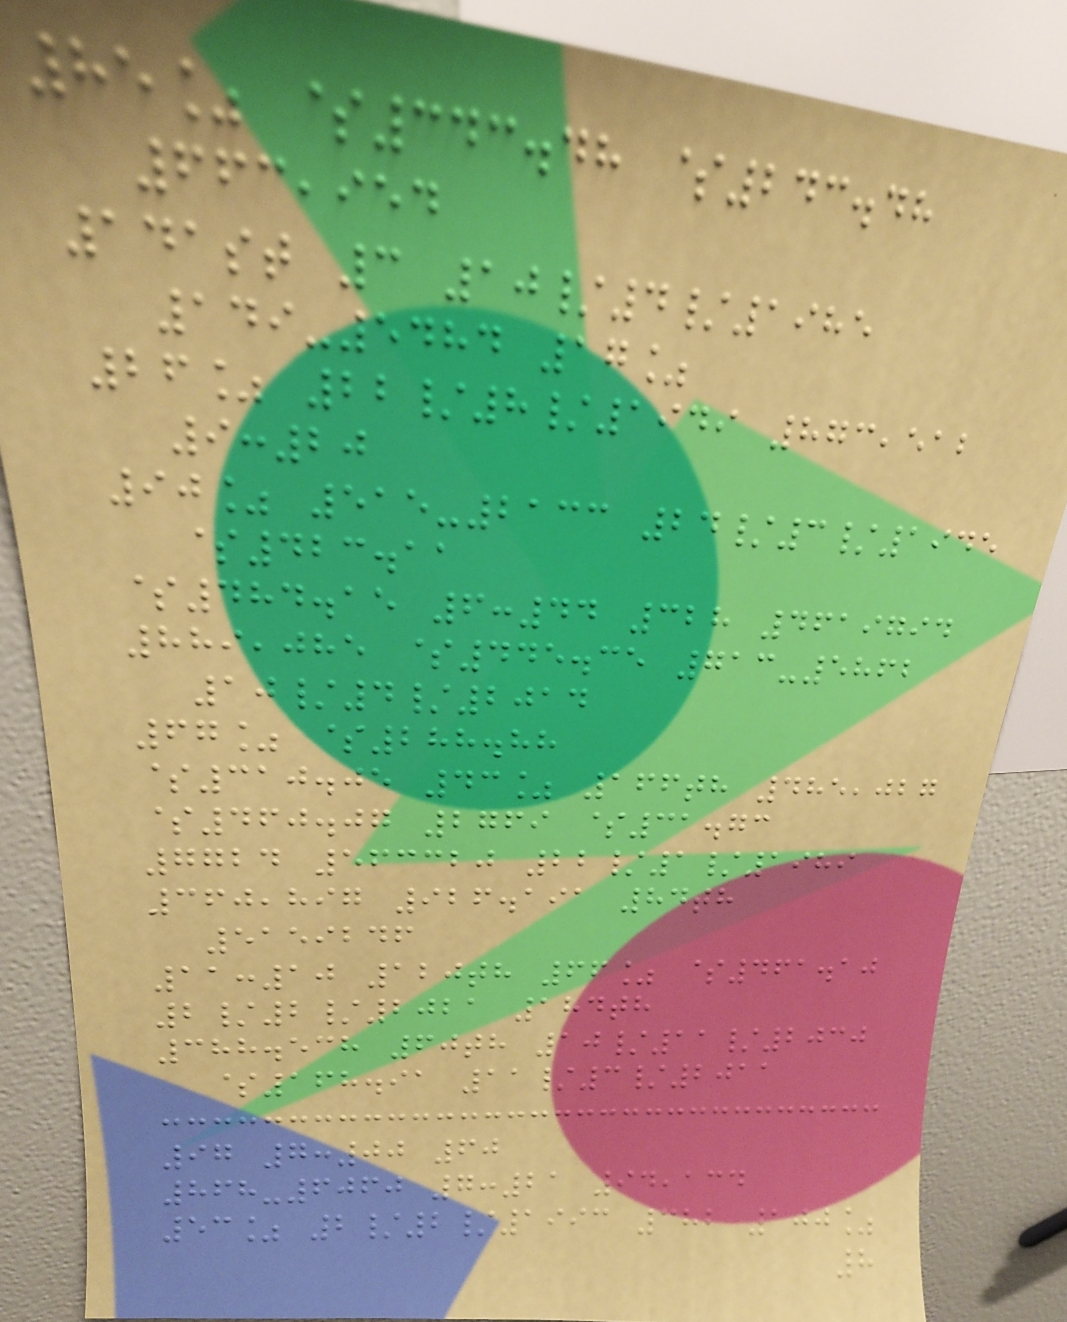85% $343.48 $243.48
663,954
141st 3 10/4/1985
149-5484 17%
26% 22/8/1949 873,512
9:20
90% 515-2133 24/3/1945
$423.11
$484.15 6:44 328 4619794
889,085 $445.35 713-5862
10/4/2014
67% $288.88
$310.05 43% 166th 485,027
$460.07 2769 $31.73
7724 563320 22/1/1989
360,897 926.191 84th
5159246
11:10 120th 66% $461.10
2/2/2021 184th
388.538 60th 10/11/2030
$168.91 11/3/2011
97 7:00 60
868-6060 7:21 94,134
53% 2/2/1993 382 100%
8
